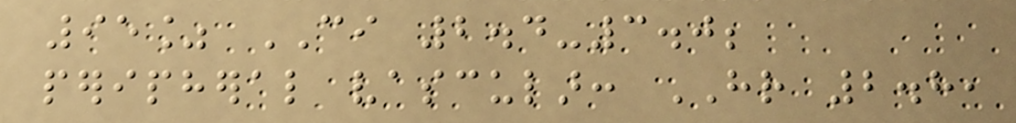95% CI 2.4-3.0;
peripheral vascular: HR 2.8,
